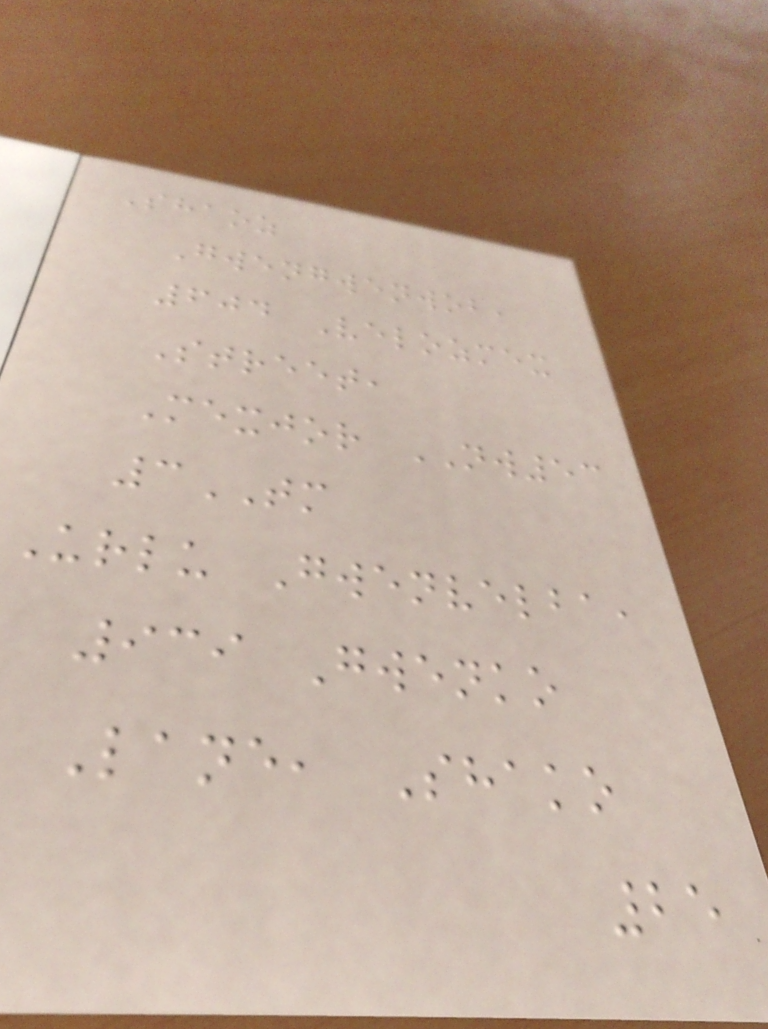Shaoz
Gwengwenwob,
604 Velozmex
Street,
Mexjor NW53
3TM
Urlu Gwenvelba,
939 Gwenko
Lane, Shako
25
